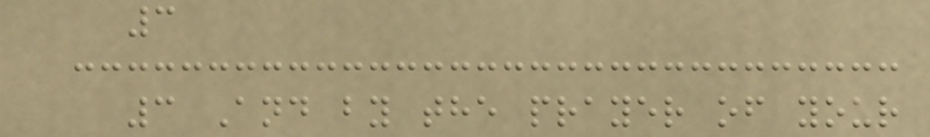3
3 And by the prayer of your
